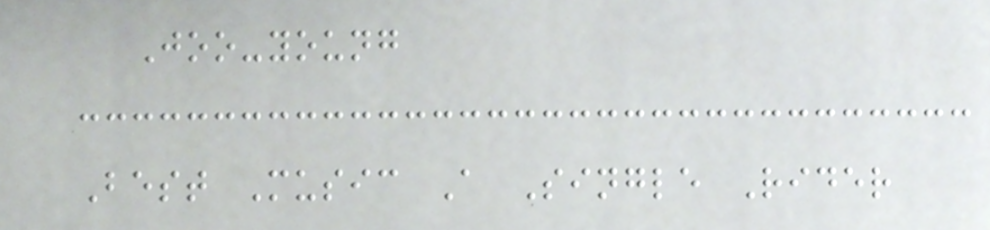Joo-young
Best Music A Single Rider
